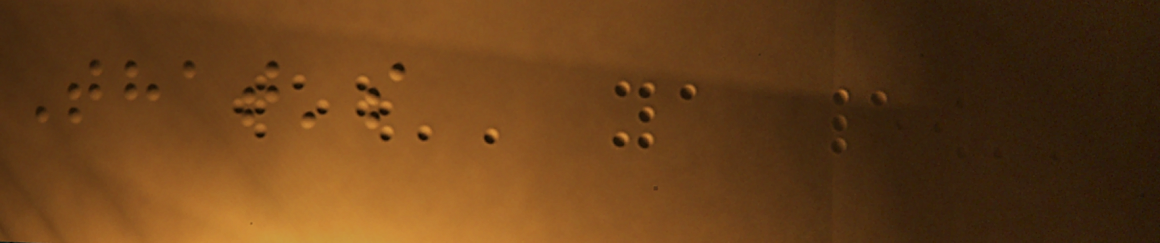That's
